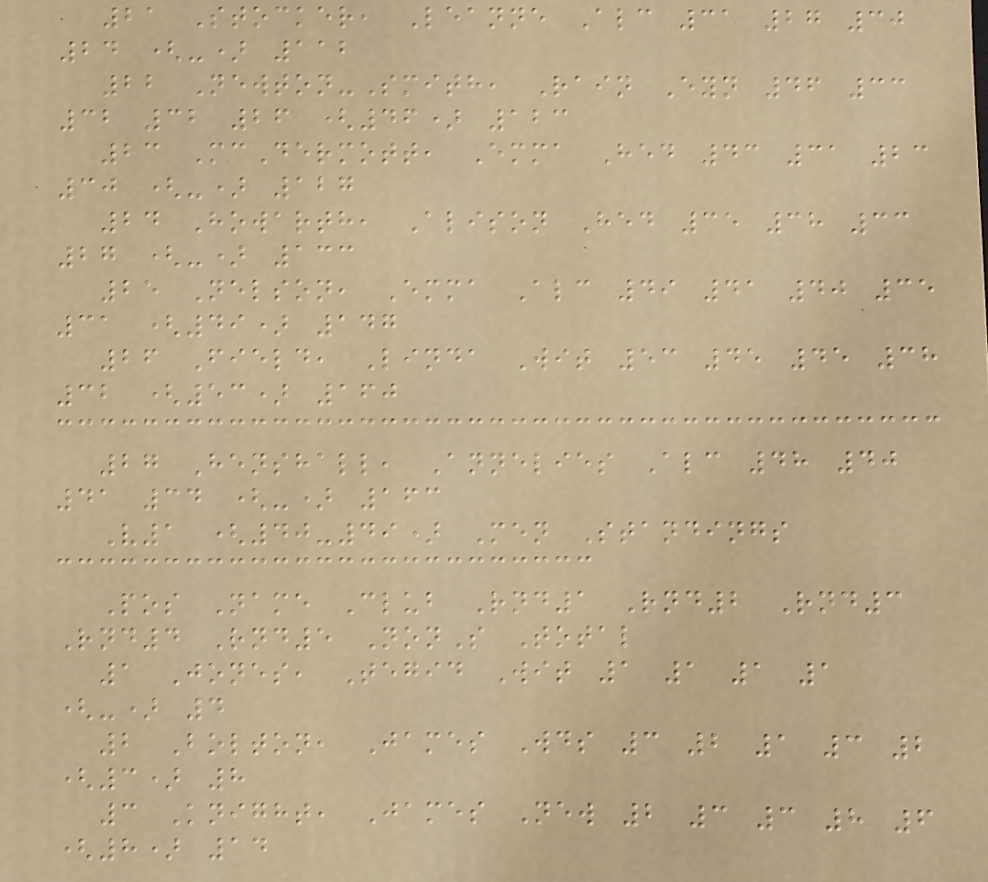21 Stocker, Leanne Alc 31 27 30
24 (-) 112
22 Newton-Smith, Rain Eyn 46 33
32 32 26 (46) 123
23 McDermott, Emma Hed 43 31 23
30 (-) 127
24 Howarth, Alison Hed 35 38 33
27 (-) 133
25 Nelson, Emma Alc 49 41 40 35
31 (49) 147
26 Field, Linda Wit 53 45 45 38
32 (53) 160
27 Henshall, Annelies Alc 48 40
41 34 (-) 163
V1 (40-49) Men Standings
Pos Name Club Rnd1 Rnd2 Rnd3
Rnd4 Rnd5 NonS Total
1 Jones, Tegid Wit 1 1 1 1
(-) 4
2 Bolton, James Wds 3 2 1 3 2
(3) 8
3 Knight, James New 2 3 3 8 6
(8) 14
